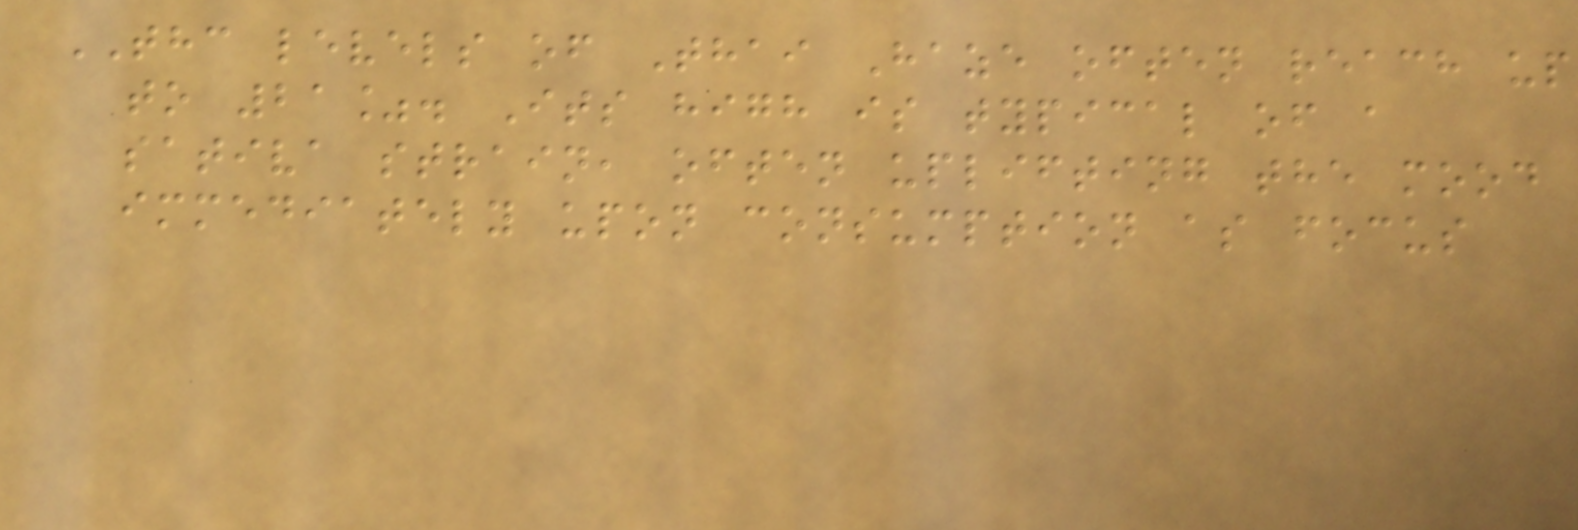THC levels of Thai Haze often reach up
to 21%. Its high is typical of a
sativa strain, often uplifting the mood
immediately upon consumption as focus
